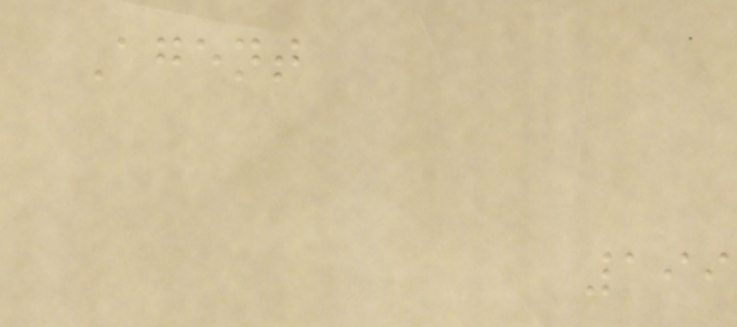Agent
199
